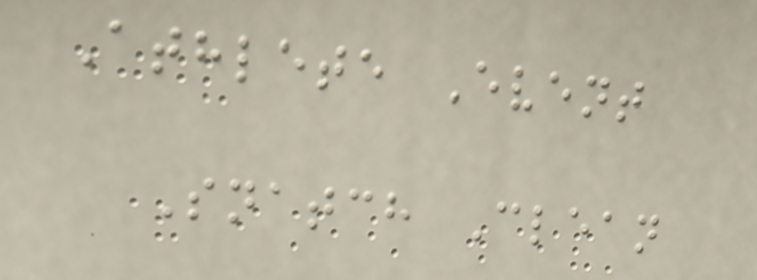Athlete Event
Snatch Clean
